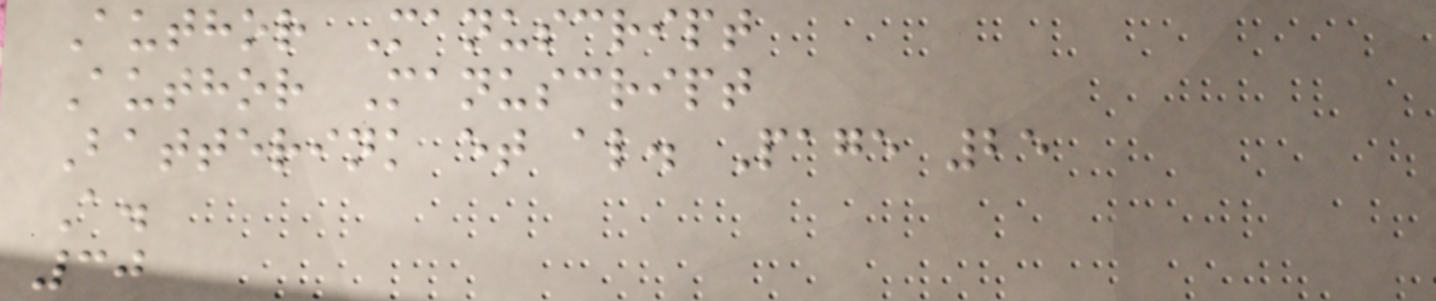Author Manuscript
Author Manuscript
Batterink et al. Page 25
A.
30
